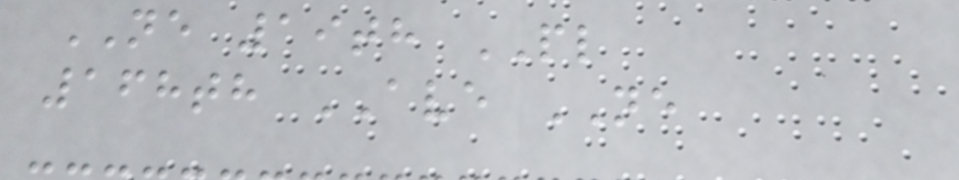NE 19th PL
168th AVE NE
